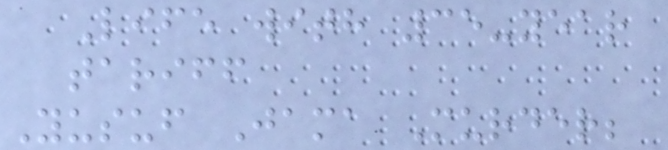Life with 35-year
tariff
Yusuf Jama Murder;
